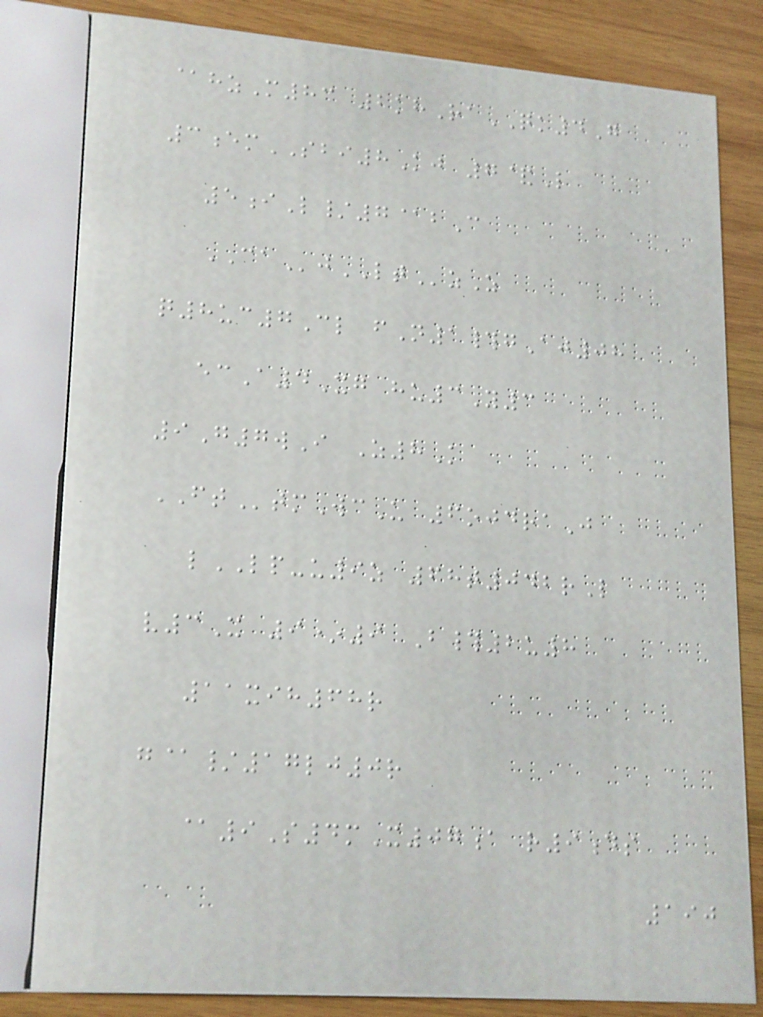@hzM83 2khRaQK4G
3emSBI8Kj 7&L
5iL/7@bC
CAjLTzZ
q8uc7Cl fN1#gAj08
ecA4Xg hu3Y3
9G7wI Z8K
FTtmWcU 6ojdraJ
lLP-u9z 68t042rL
v3X 9*9 B#2u8
11xih68r
g@/17lj0r
@9S4mX07a r9ds
190
